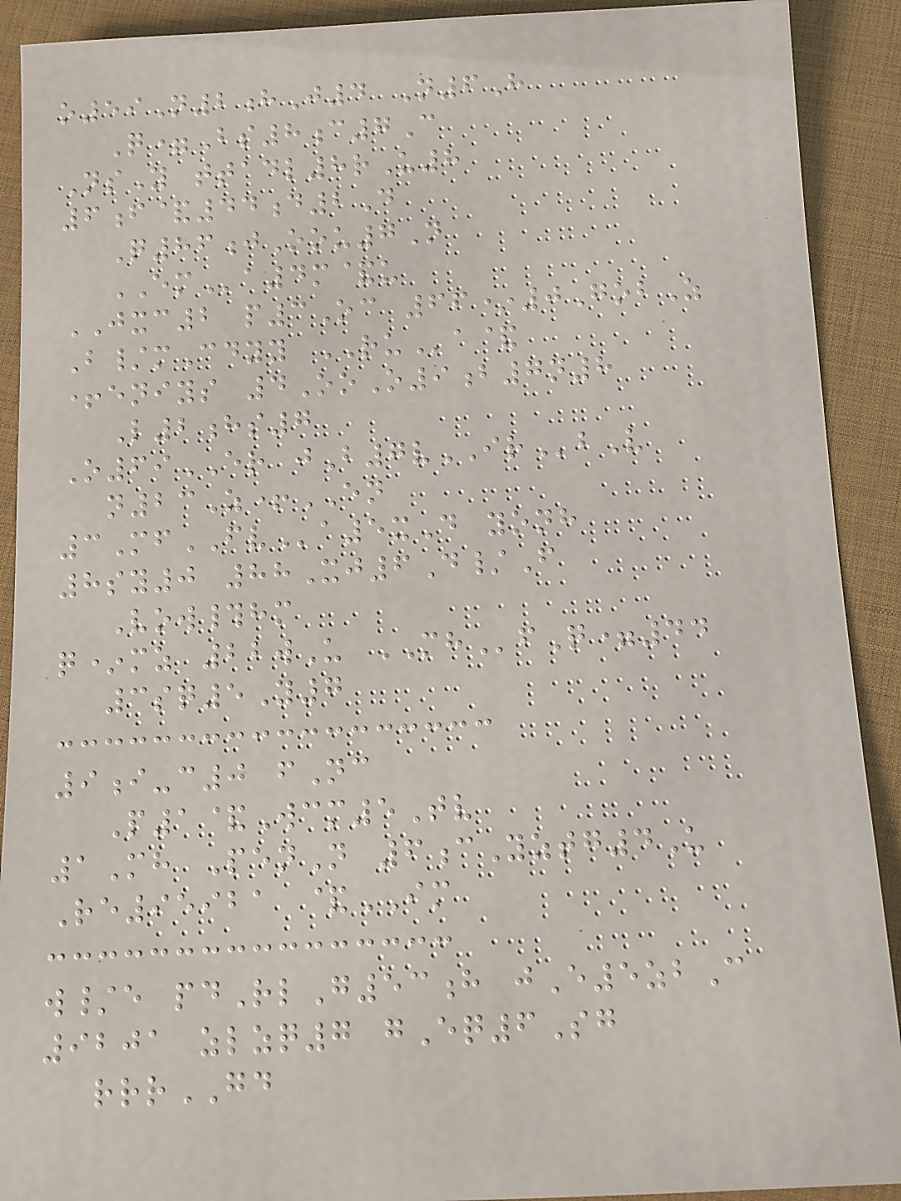o59N2hJ4 N6H
Q=Bs8c7C
NsY ttadl8rU8
6f&44d2D
Q86jOou7N
EMa4m&u
JXC2 p3Oc 66*0GobZ
B/mCdyy RUa&
+eniys 4OoO9b7n8
L2hs7
O69ER jB7vIRbV
n23Z+EN
3MfFVa5xD yonh
8sy0 88Xj6D/F
Vow#hm
q*mz 22wU MHfQ=44
3sq5Y7
9i-c0 fNc
P1&Wcm5Tv
1Mh PenN 6cYztg4U
Re95921 &IM
w/e pdRlG53h jE5zbC
9201 zlzq7 gEq6Sg
rrrGD
